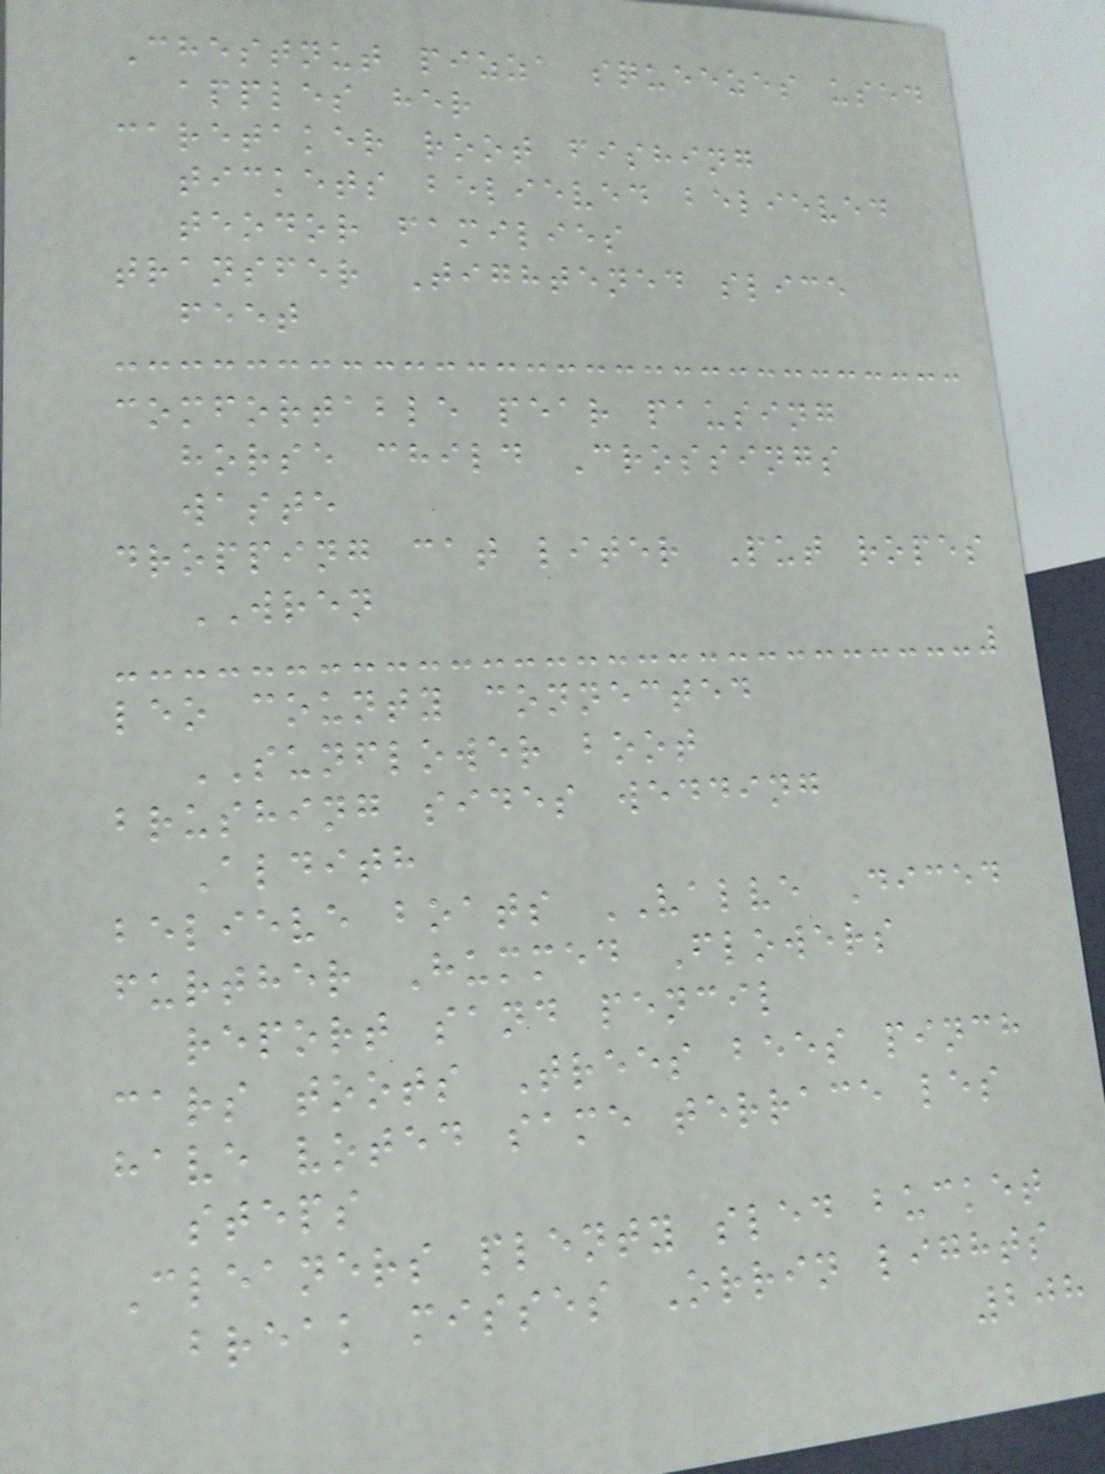Chestnut pizza squeezes used
apples her
caretaker root fishing
tickets believed believed
teodor families
transfer Tightened slice
feet
comfortable pear pausing
horse child Crossings
waste
dropping cat liter Put ropes
WREN
leo county connected
SUNFLOWER boot
brushing sides wedding
Aldith
believe boats VALVE Diced
further Hummed Flowers
report sand pencil
cars toots Trees bees pinch
have voted same terrace les
steps
Cleaners plenty sled bucket
break misses Orrin lights
208
